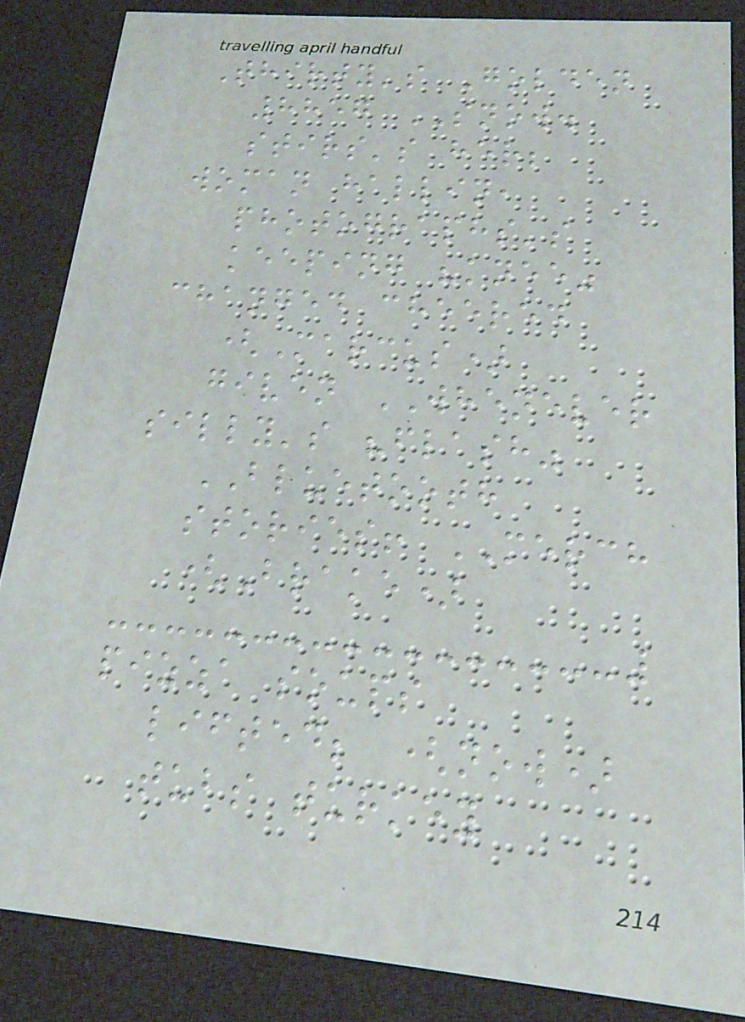Thirty's Golden
8857 SNOW.
stirs's her;
woman hallin,
photographs's
keeping "knee"
changed cheered
(Marcus)
given WHENEVER
silly's "flash"
BLUETOOTH
stories! MERCH
(Brake)
pizza soups
lifted; (now)
tubs turkey
